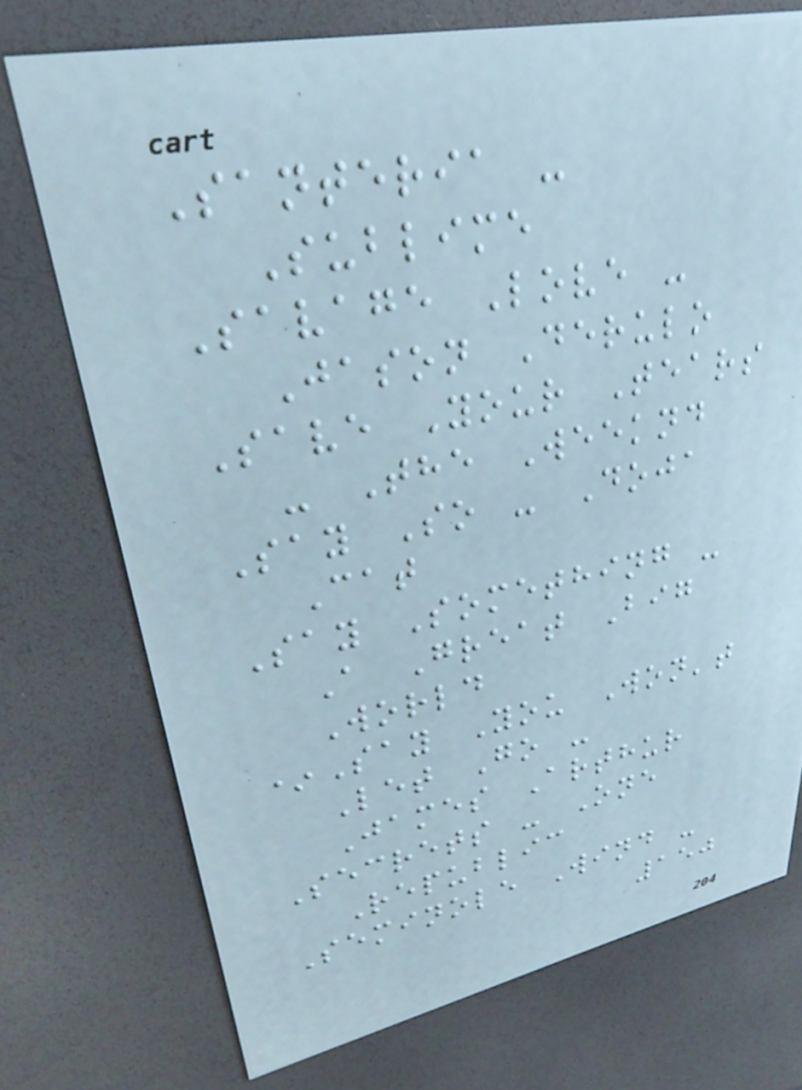Santeria -
Sublime
Savage Love -
Jason Derulo
Save Your Tears
- The Weeknd
Say So - Doja
Cat
Say Something -
A Great Big
World
*Say You Won't
Let Go -
James Arthur
Secrets - One
Republic
Seminole Wind -
150
